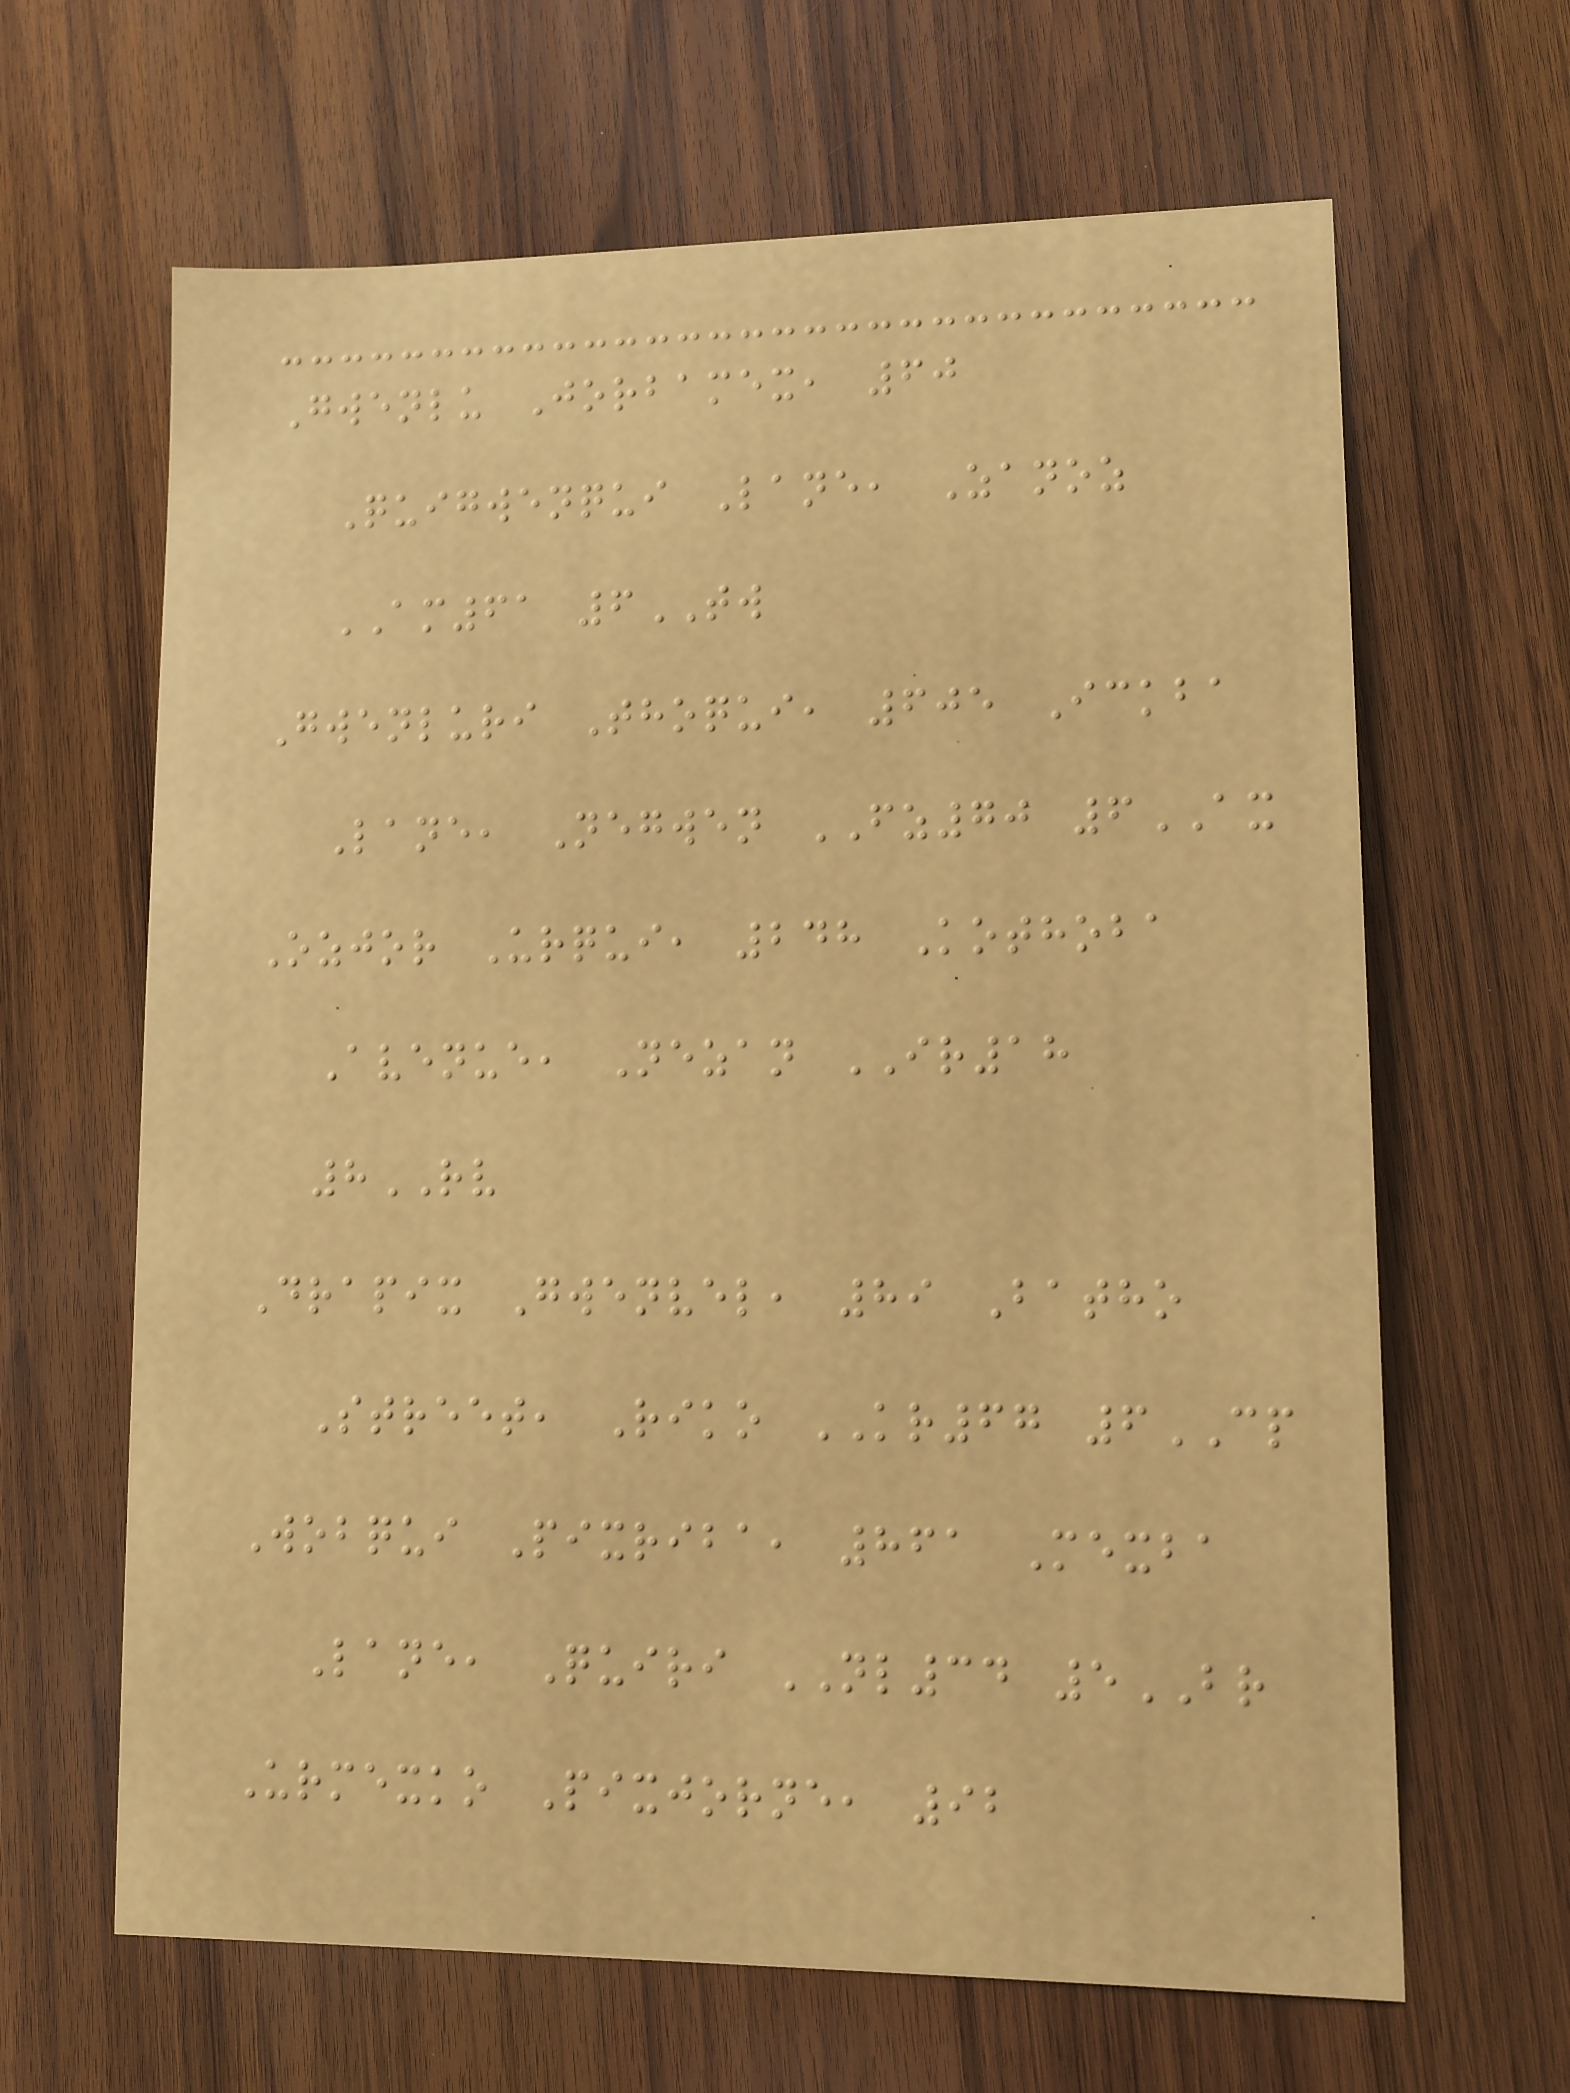Gwenlu Jorbamex, 60
Quigwenqui Lane, Zanoz
AM61 6TW
Gwenluri Thoqui, 605 Ickba
Lane, Negwen FZ70 6AX
Ozjor Urqui, 248 Kothoba
Avenue, Nezan IR18
8RV
Drapix Gwenvel, 89 Batho
Street, Riko KR67 6CP
Wobqui Pixriba, 861 Mexba
Lane, Quiri NL34 5BR
Urmexko Pixjorne, 92
